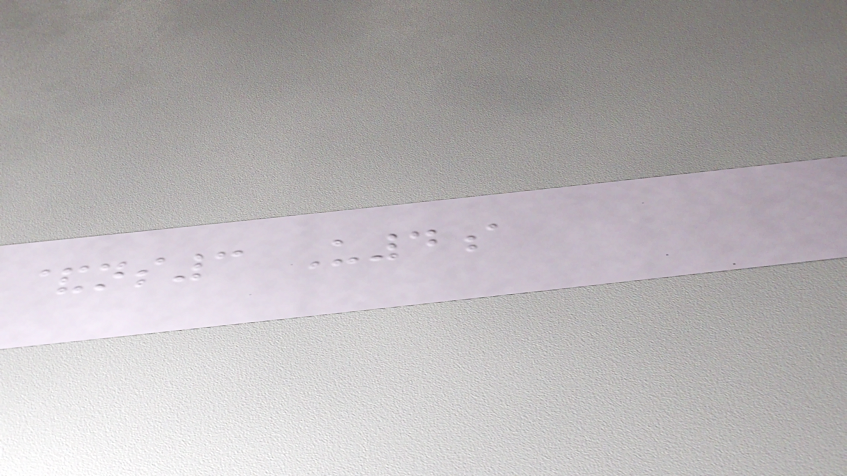&ns3 U4a
